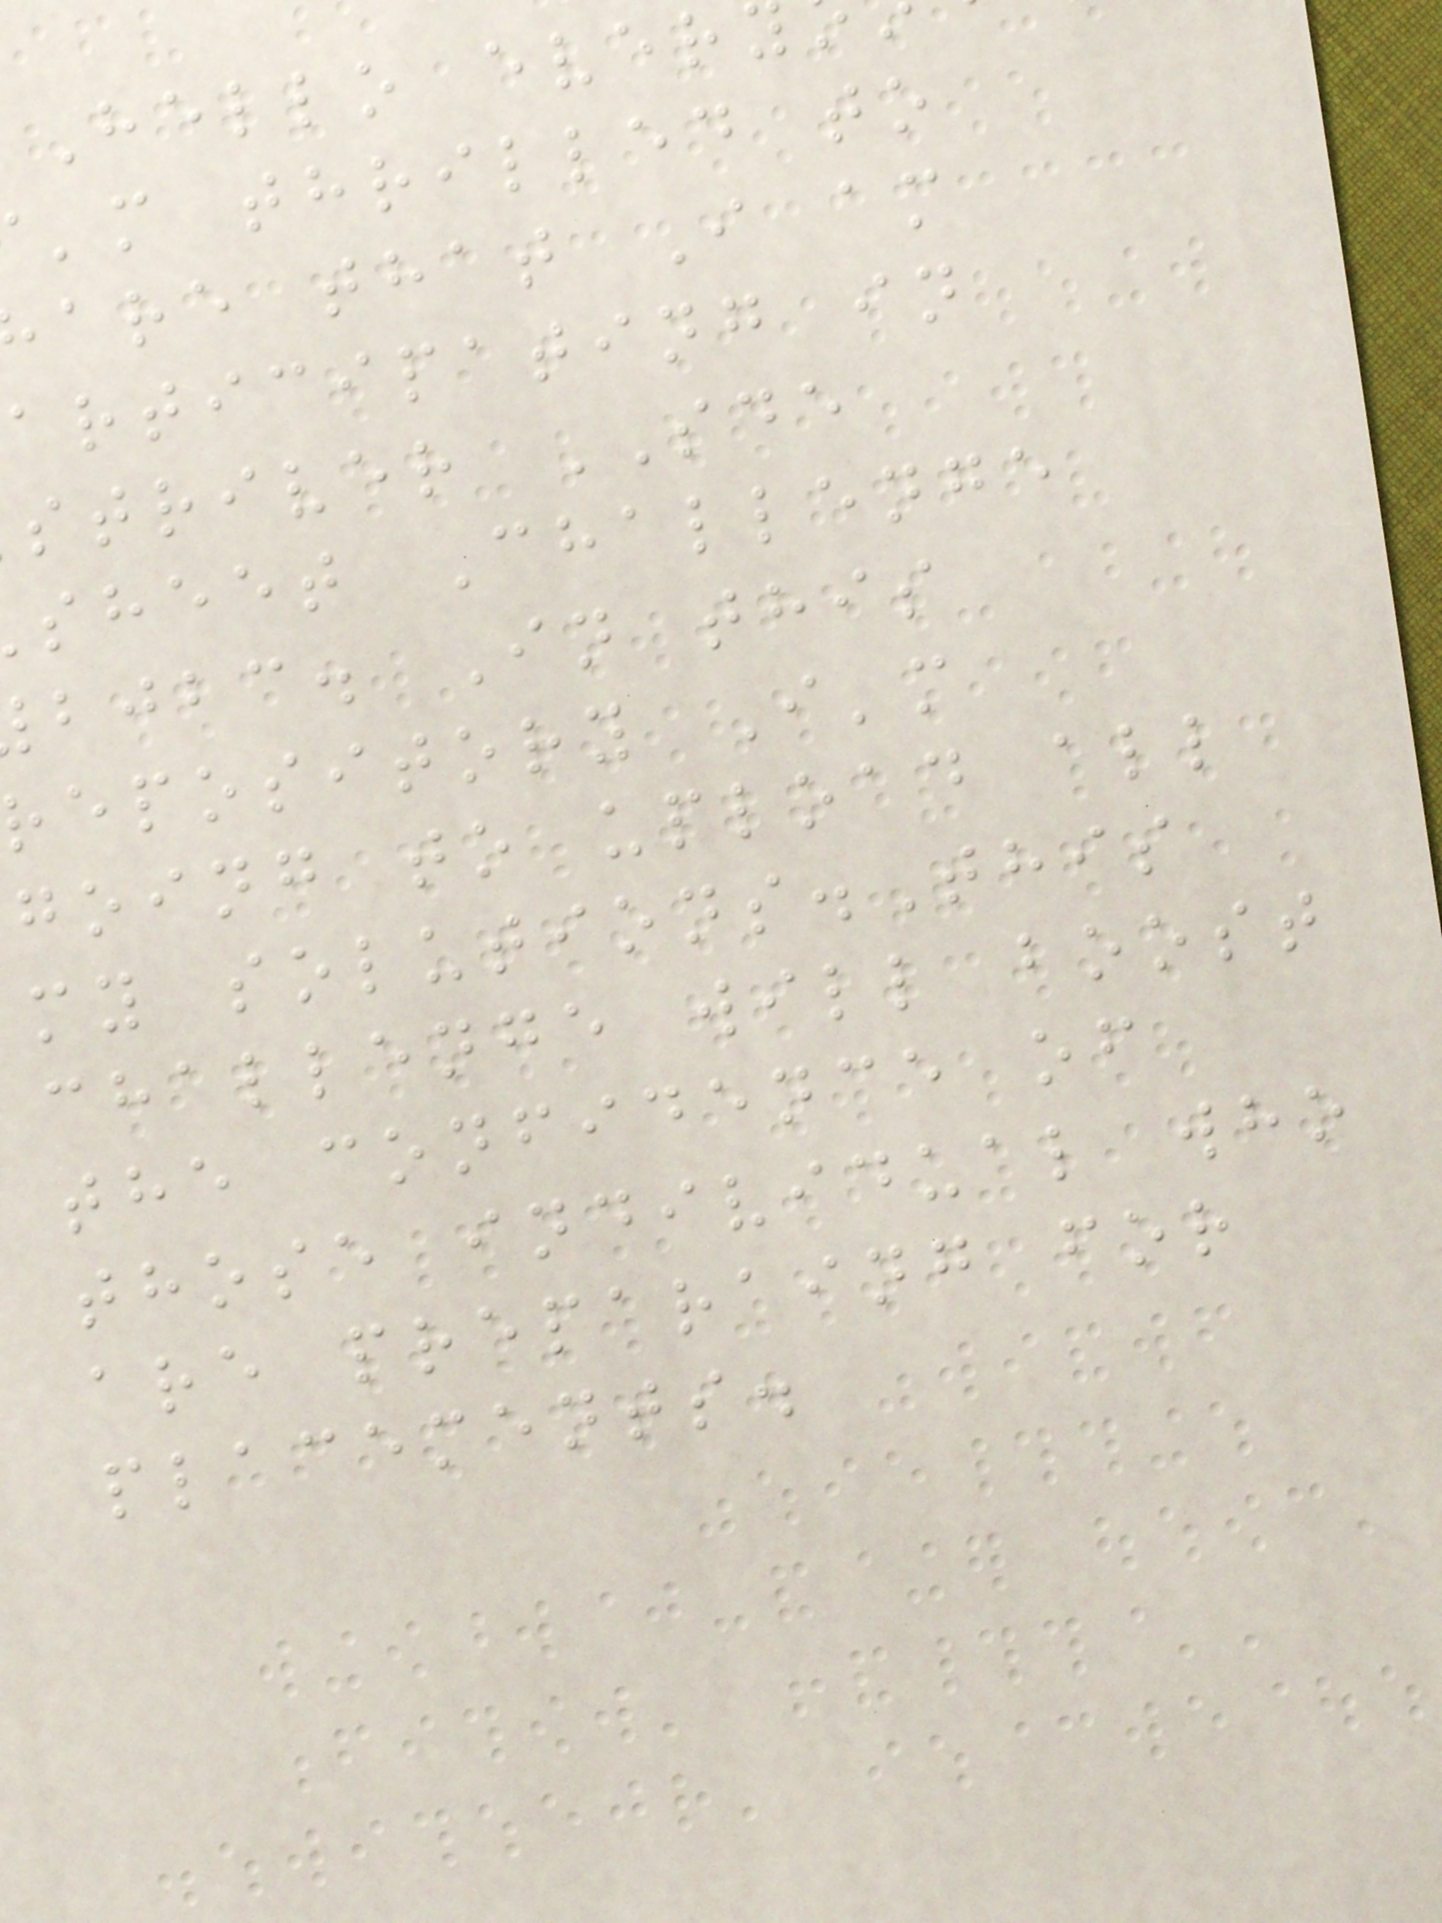Hello ever
'm thrilled to
are that I am
articipating in
striver SDE
sheet Challenge
bjbc. In this
repository I'm
going to upload all
my solutions.This
challenge will boost
the confidence of
those individual who
are preparaing for
placements.
